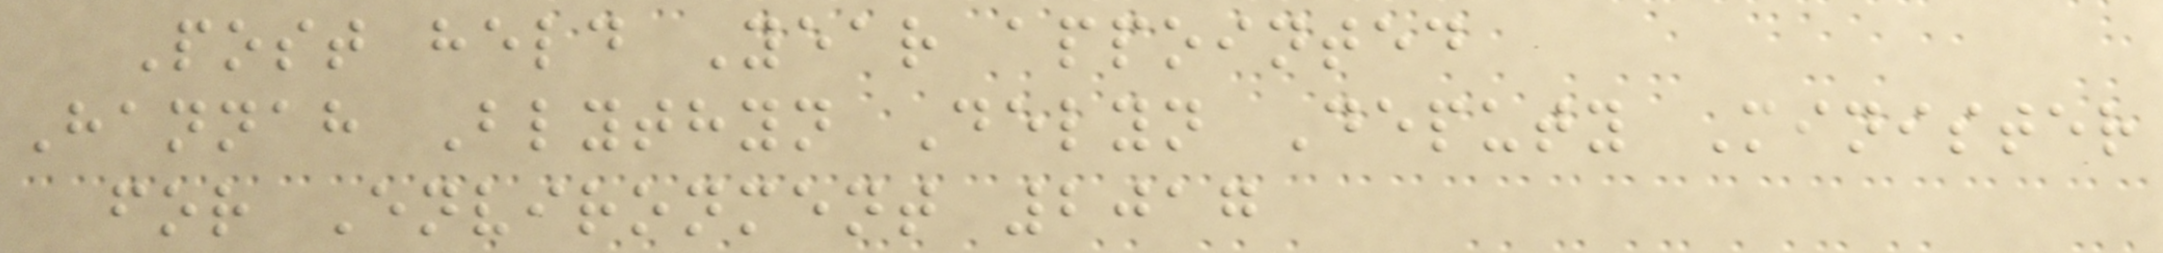Post held Year appointed
Hannah Blythyn Delyn Deputy Minister
for Environment 2017
